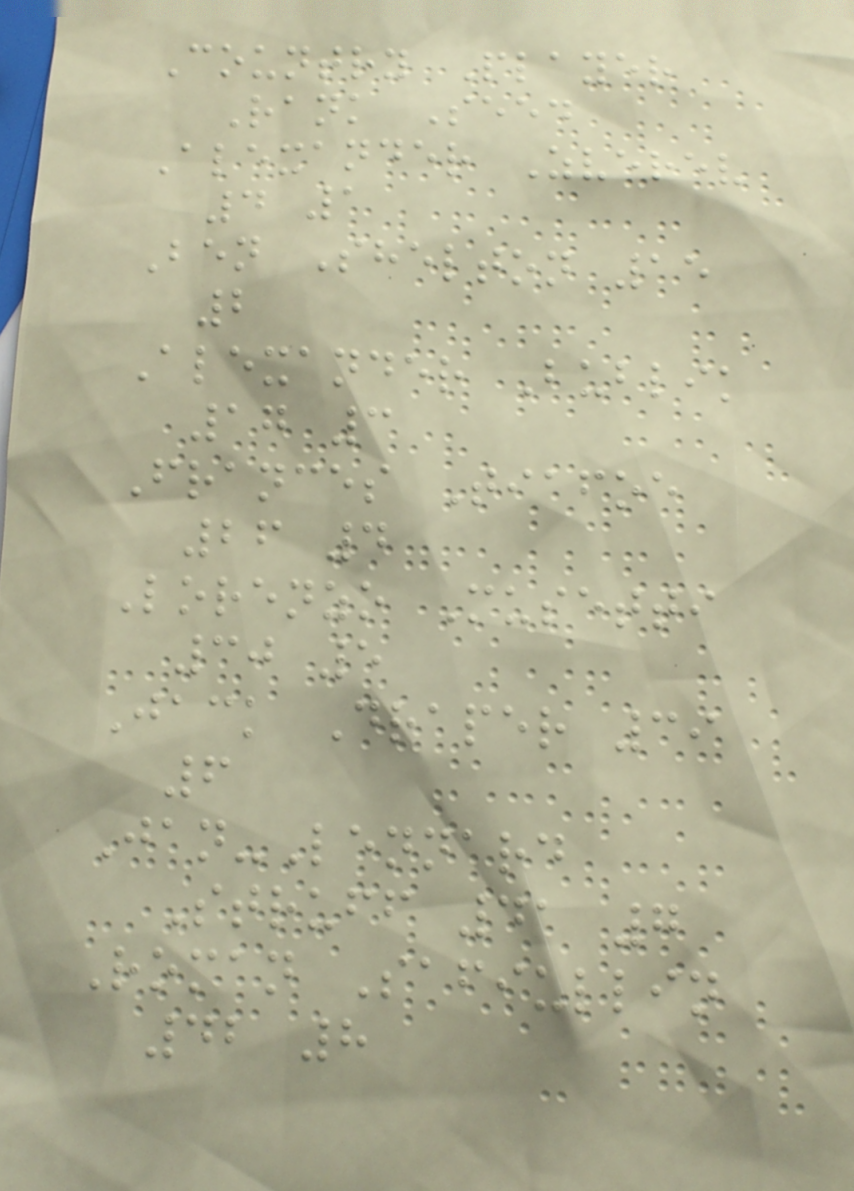Country Player
Rank Seed
Alexander Zverev
4 1
Ben Shelton 15
2
Alexander Bublik
17 3
Frances Tiafoe
26 4
Lorenzo Musetti
30 5
Jack Draper 39
6
Jan-Lennard
Struff 41 7
Roman Safiullin
42 8
